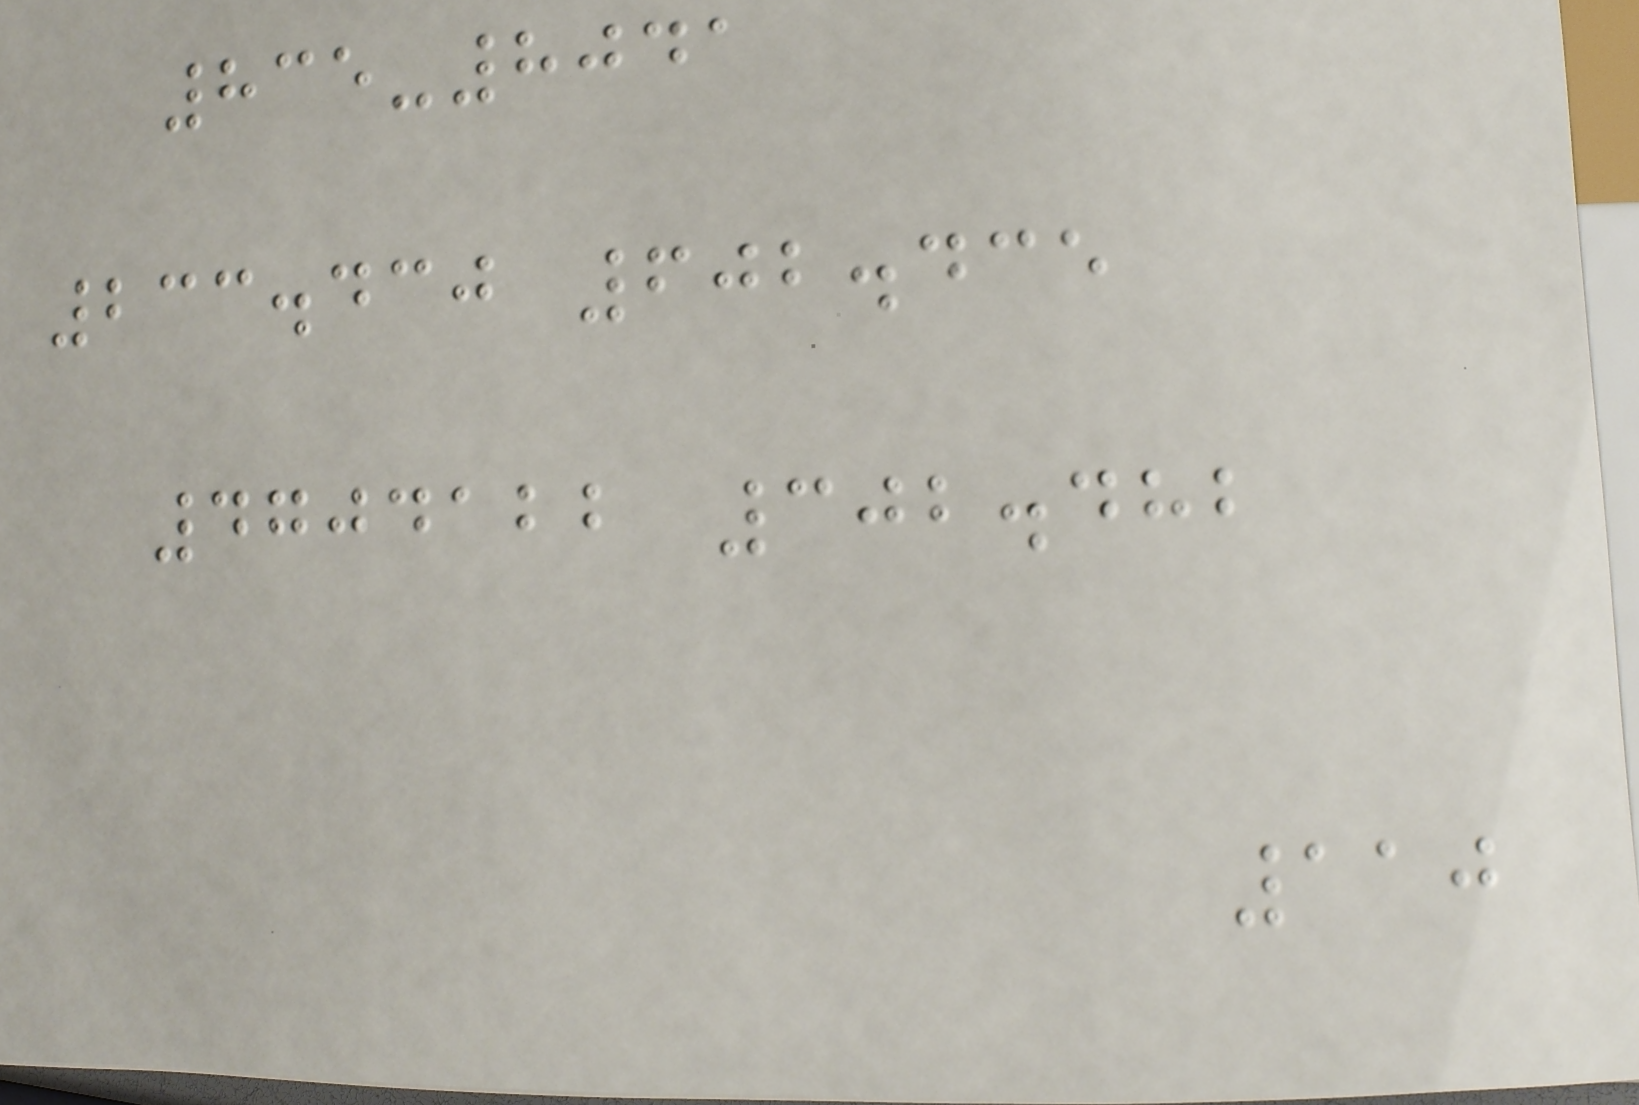835-8041
233.430 602.435
4704122 302.482
110
